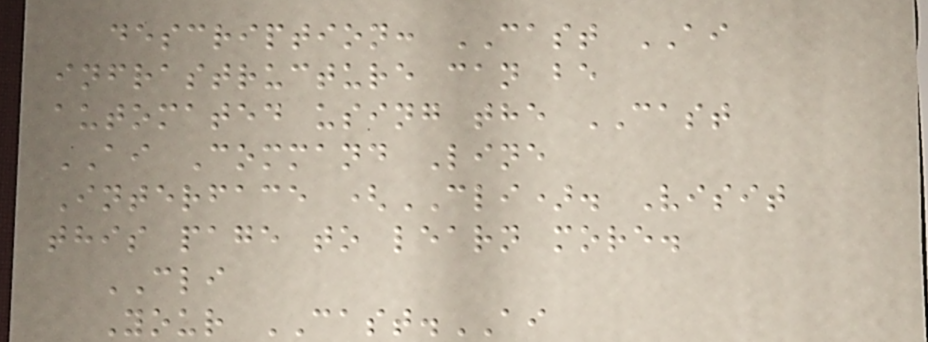description: CAST AI
infrastructure can be
automated using the CAST
AI Command Line
Interface (CLI). Visit
this page to learn more.
CLI
Your CAST.AI
